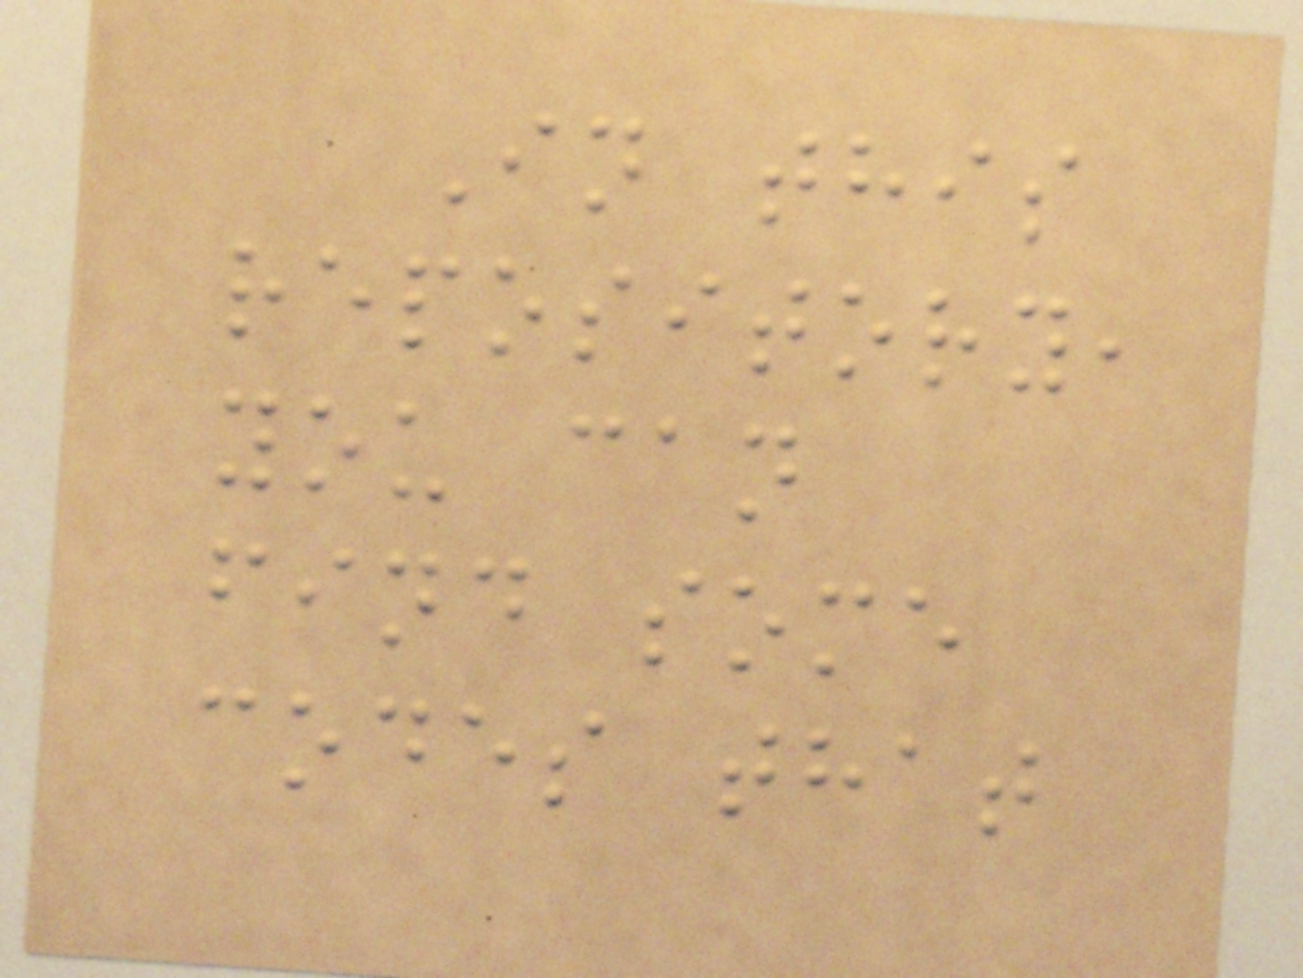In this
repository,
you can
find some
codes that
